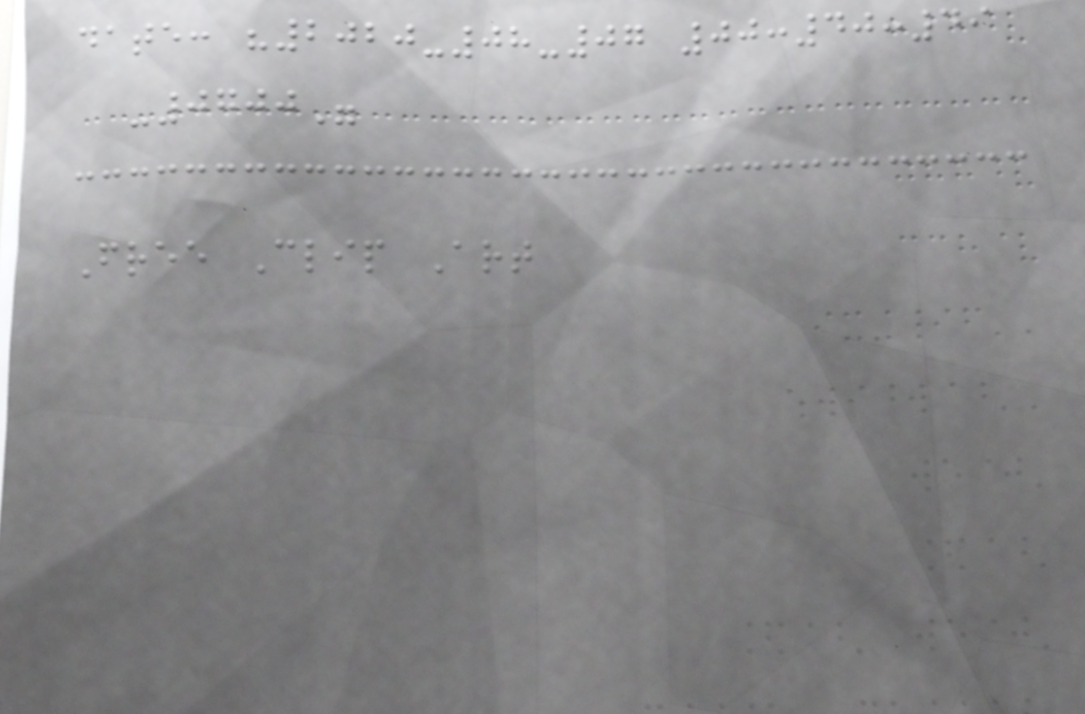date: "2020-08-07 00:40:49
-0700"
Free Clip Art
